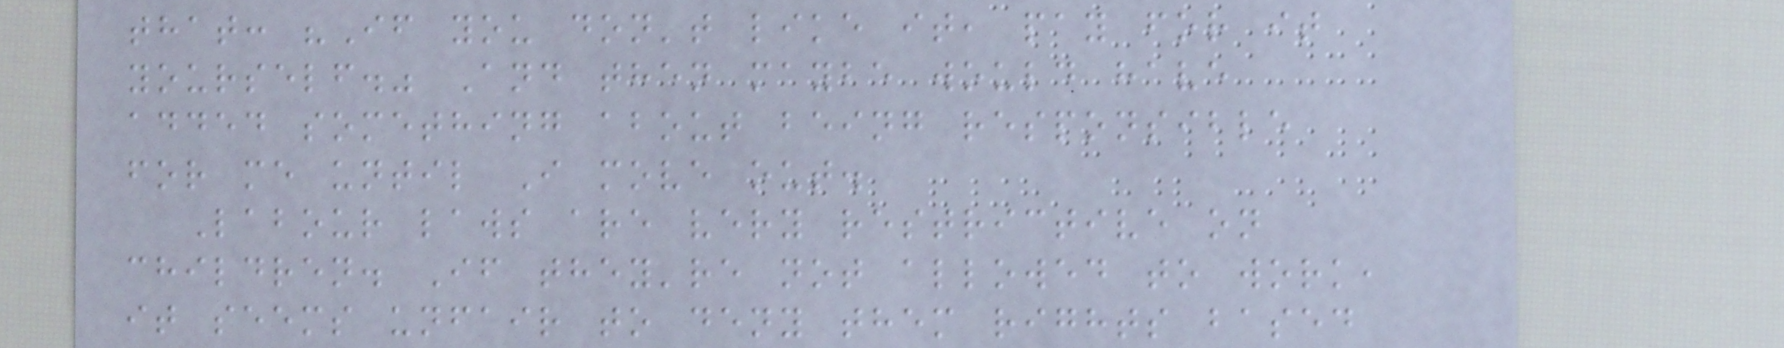that: "If you don't like it, pay for it
yourself." And then maybe would have
added something about being responsible
for me until I move out.
Labour laws are very restrictive on
children. If they're not allowed to work,
it seems unfair to deny them rights based
